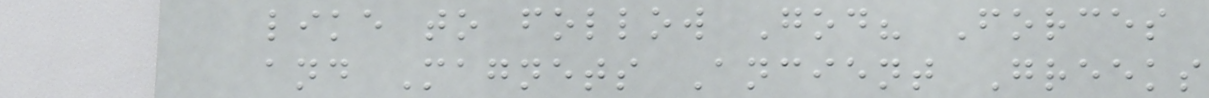like to follow God? Forces
and Magnets Ancient Greeks
